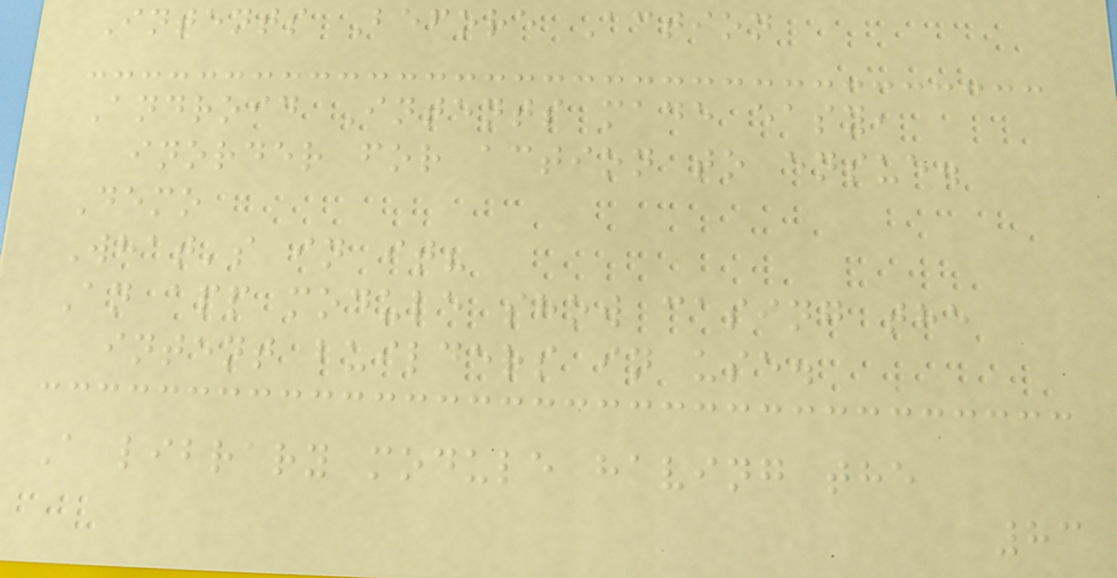Intents Before Action
Android Intents made easy,
inorder for action to ensue.
Demo
What's in it?
An app module show casing the
intent builders in use.
A library module having the
83
